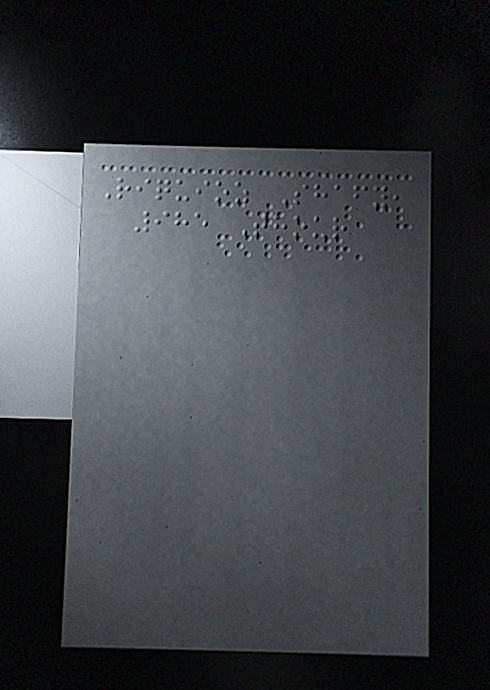Riquioz Shafy,
985 Thour
